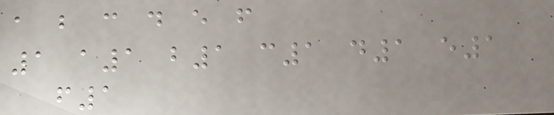a b c d e f
1 a1 b1 c1 d1 e1
f1
